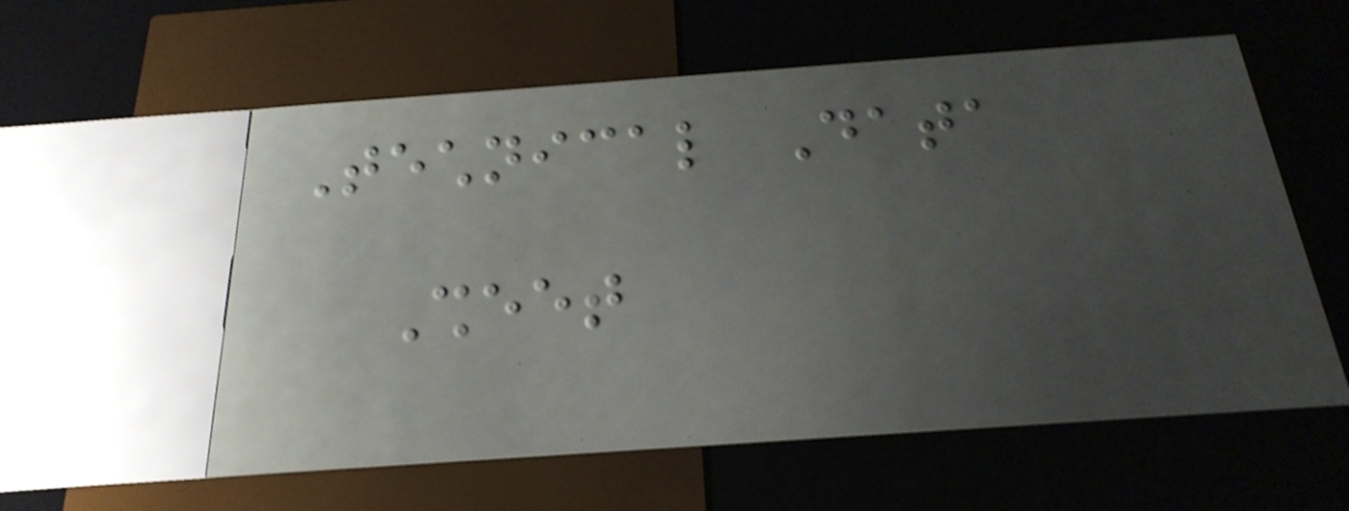Technical Data
Sheet
